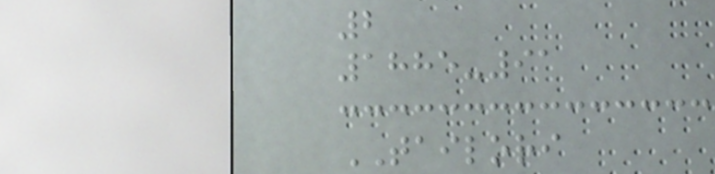2
1885-91
TAILORI
